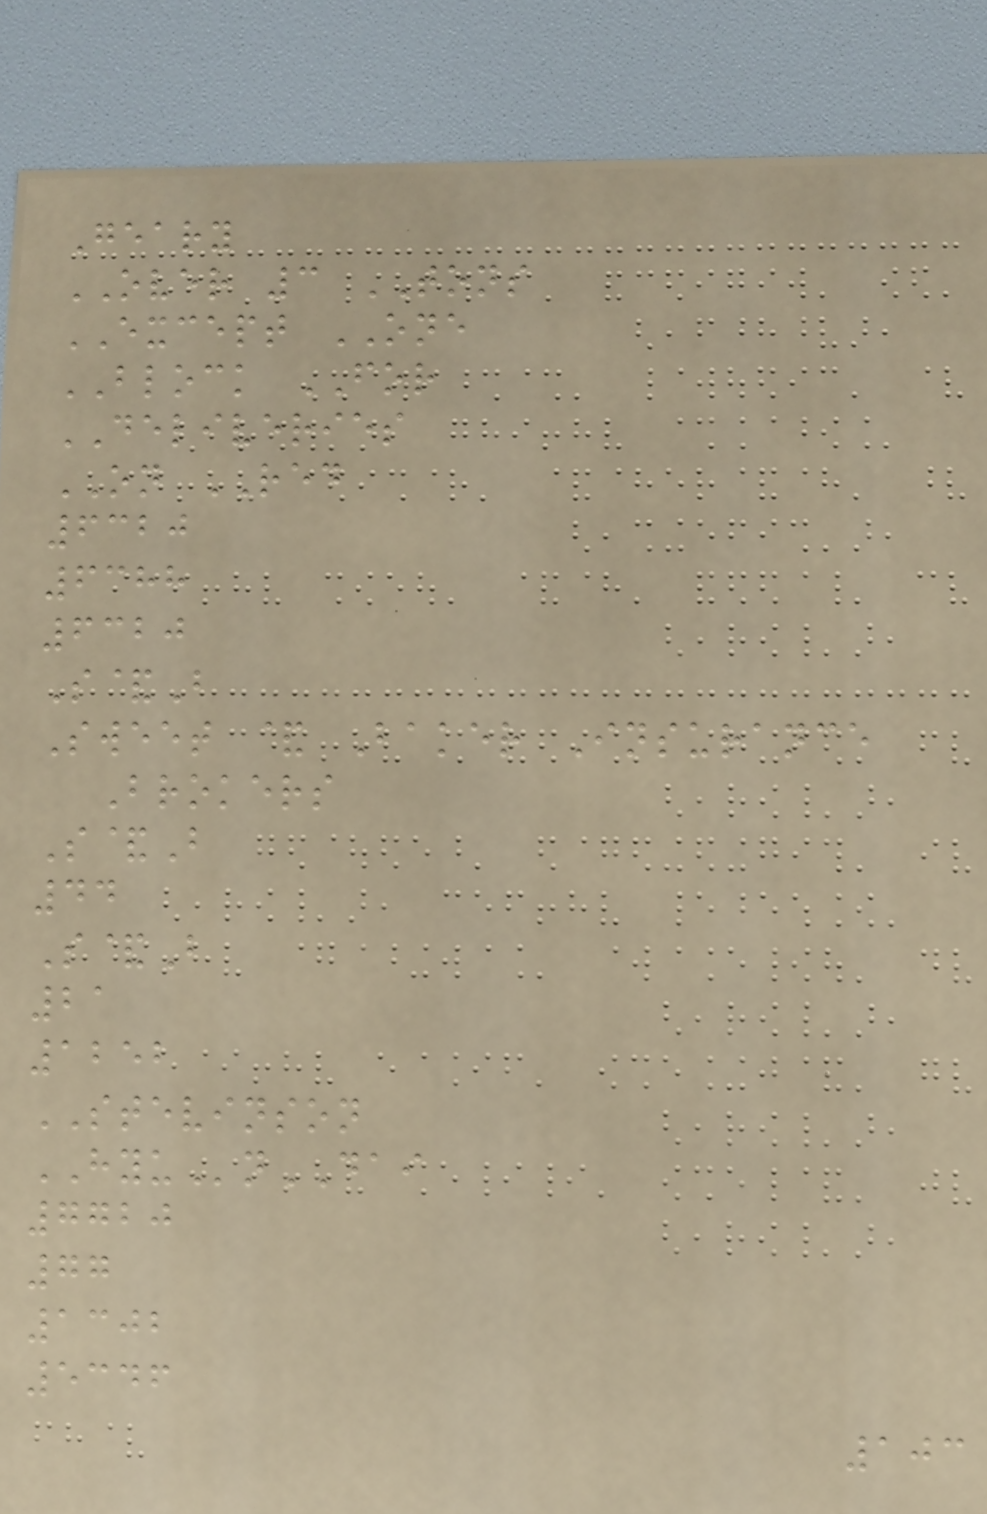Geary
OVER 3 TONS
EXCEPT ONE
BLOCK FOR
DELIVERIES
ON RED
6320
6388
6320
S&B
Sweet & Baker Insurance
Brokers
S&B
44
S&B
21
1252
STEVINSON
HYUnDAI
7720
77
1302
5346
103
